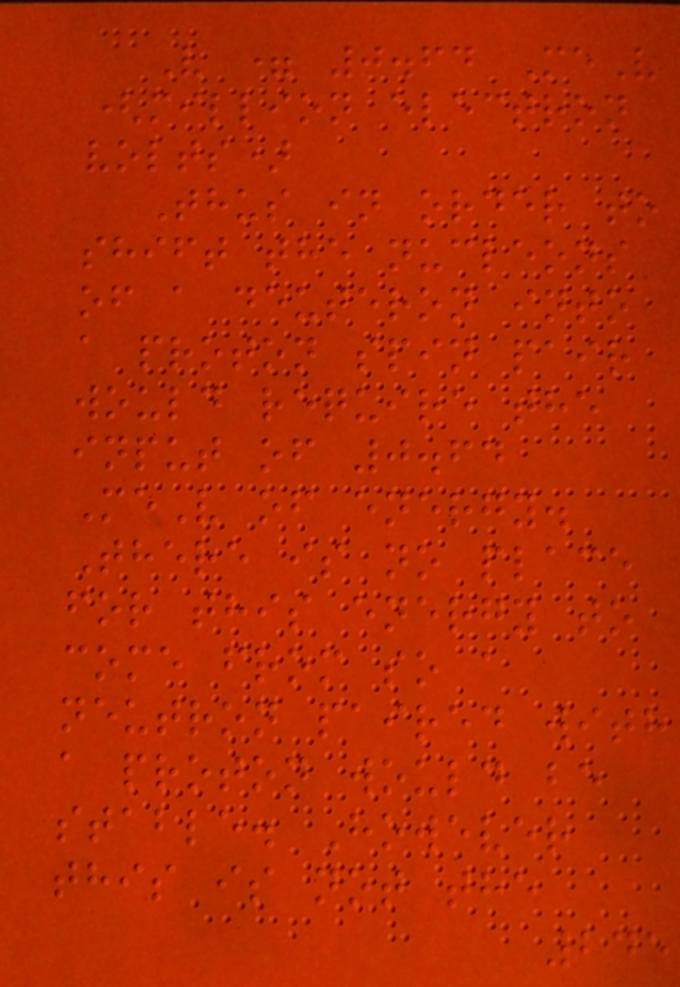V = 0.64 MeV
(million electron
volts)
Thus in order to
shift the nucleons
of a deuteron into
a proton spin pair
would require the
input of 0.64
MeV of energy.
There is no place
for this energy to
come from so a
neutron paired with
a proton would be
stable. However
this is not the
245
